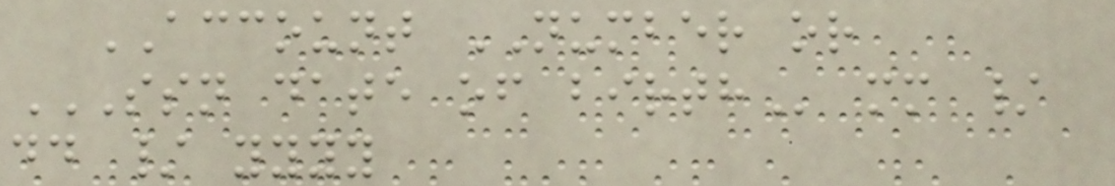ACCOUNT NUMBER or
SSN DATE OF BIRTH mm /
dd / yyyy
